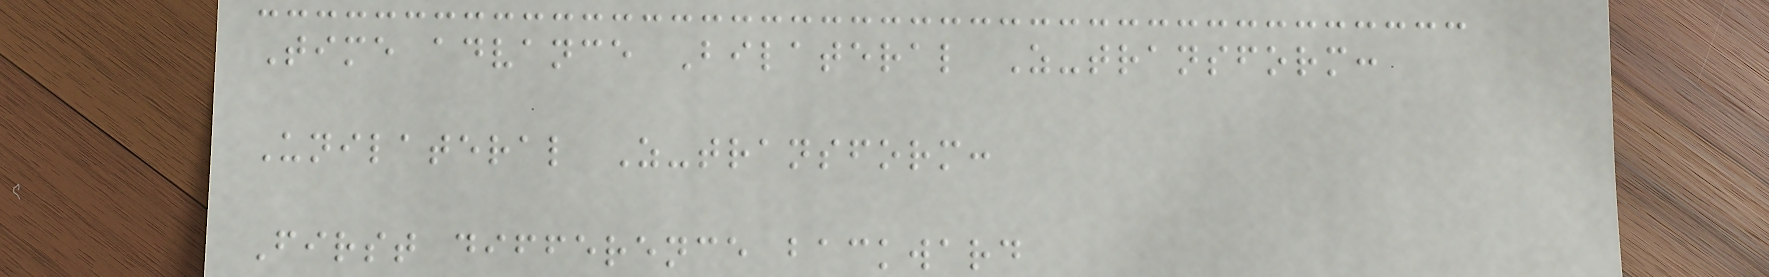Time advance Bilateral Z-transform:
Unilateral Z-transform:
First difference backward
